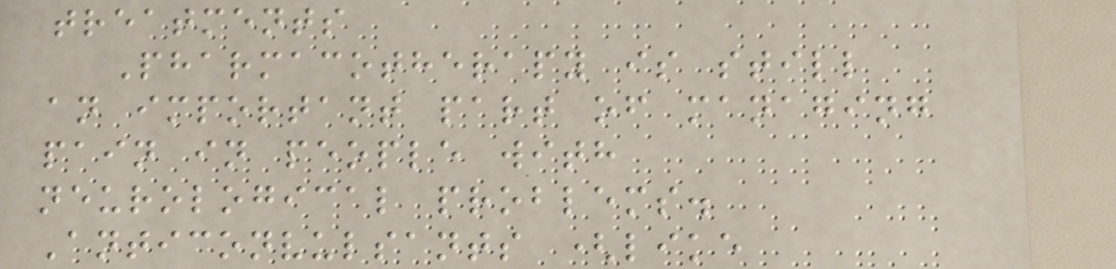treatments
Pharmacotherapy is still
an important part of managing
pain in people with
neurological problems.
Anticonvulsants (like
